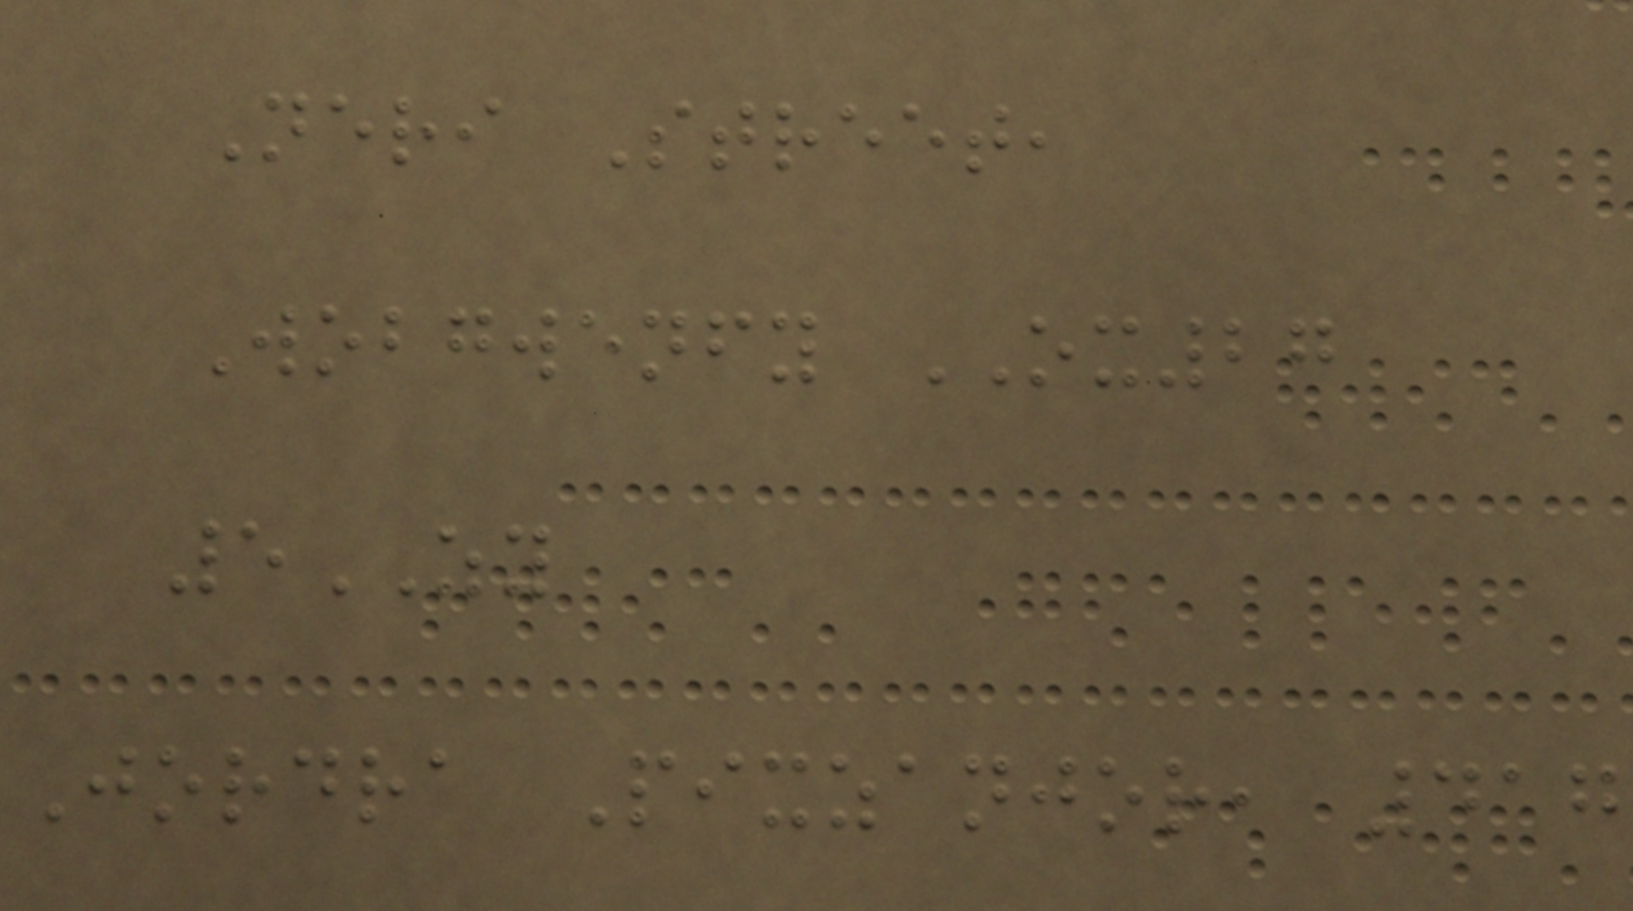Neri Street,
Wobgwenfy OX27
5ZY
Jordra Pixzanjor, 417
